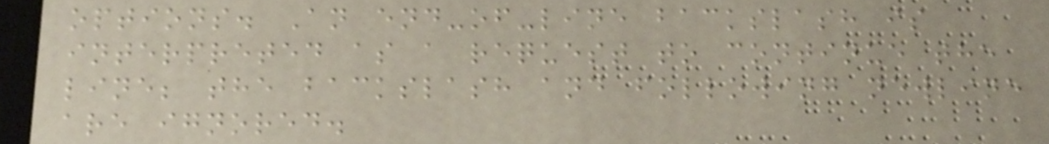options. An end-of-line backslash is
interpreted as a request to continue the
line; the backslash and following newline
are ignored.
